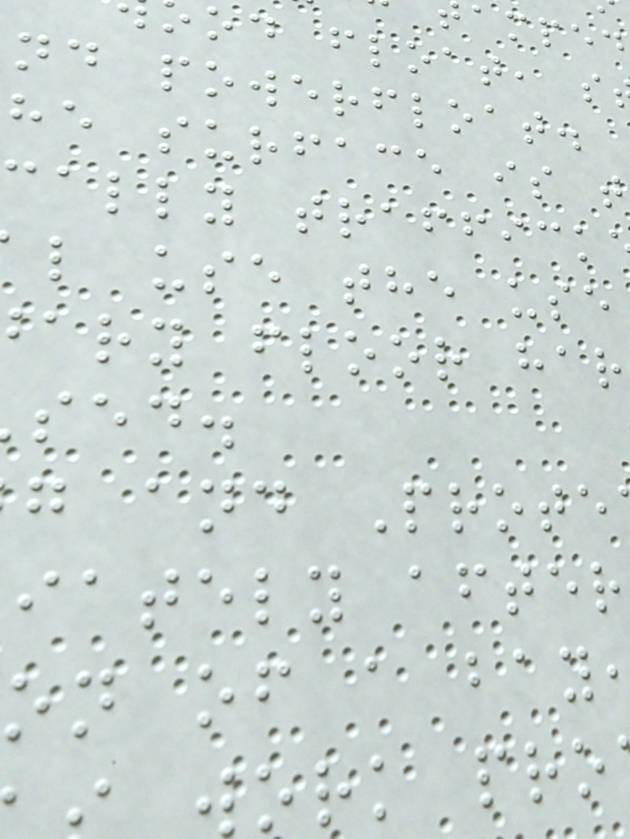od float, s
nd powerfloat.
he surface is t
ally traffick
l use the use
ary floor har
sed.
g and Prote
iately after
on of a bay
ork pro
